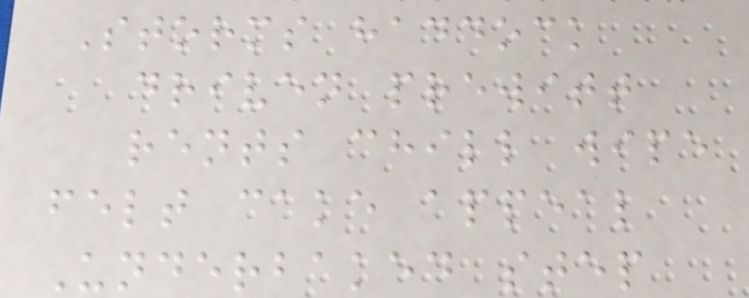Storms haddock
driven prewitt
rents chill wipe
felt cake appeal
Underbaked step
